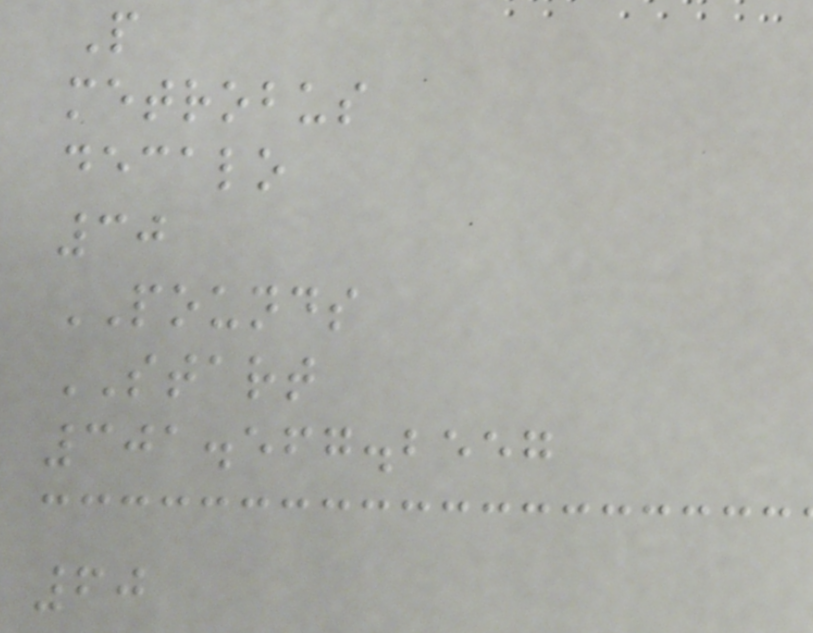P
metrobus
decalo
30
POUNDS
START
301.567.2557
60
